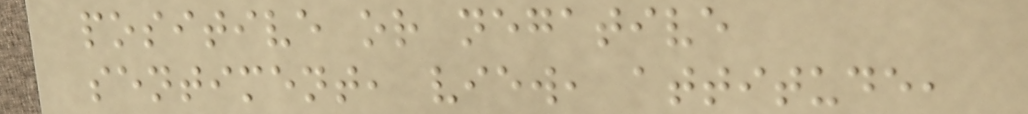positive or negative
sentiment, view, attitude,
